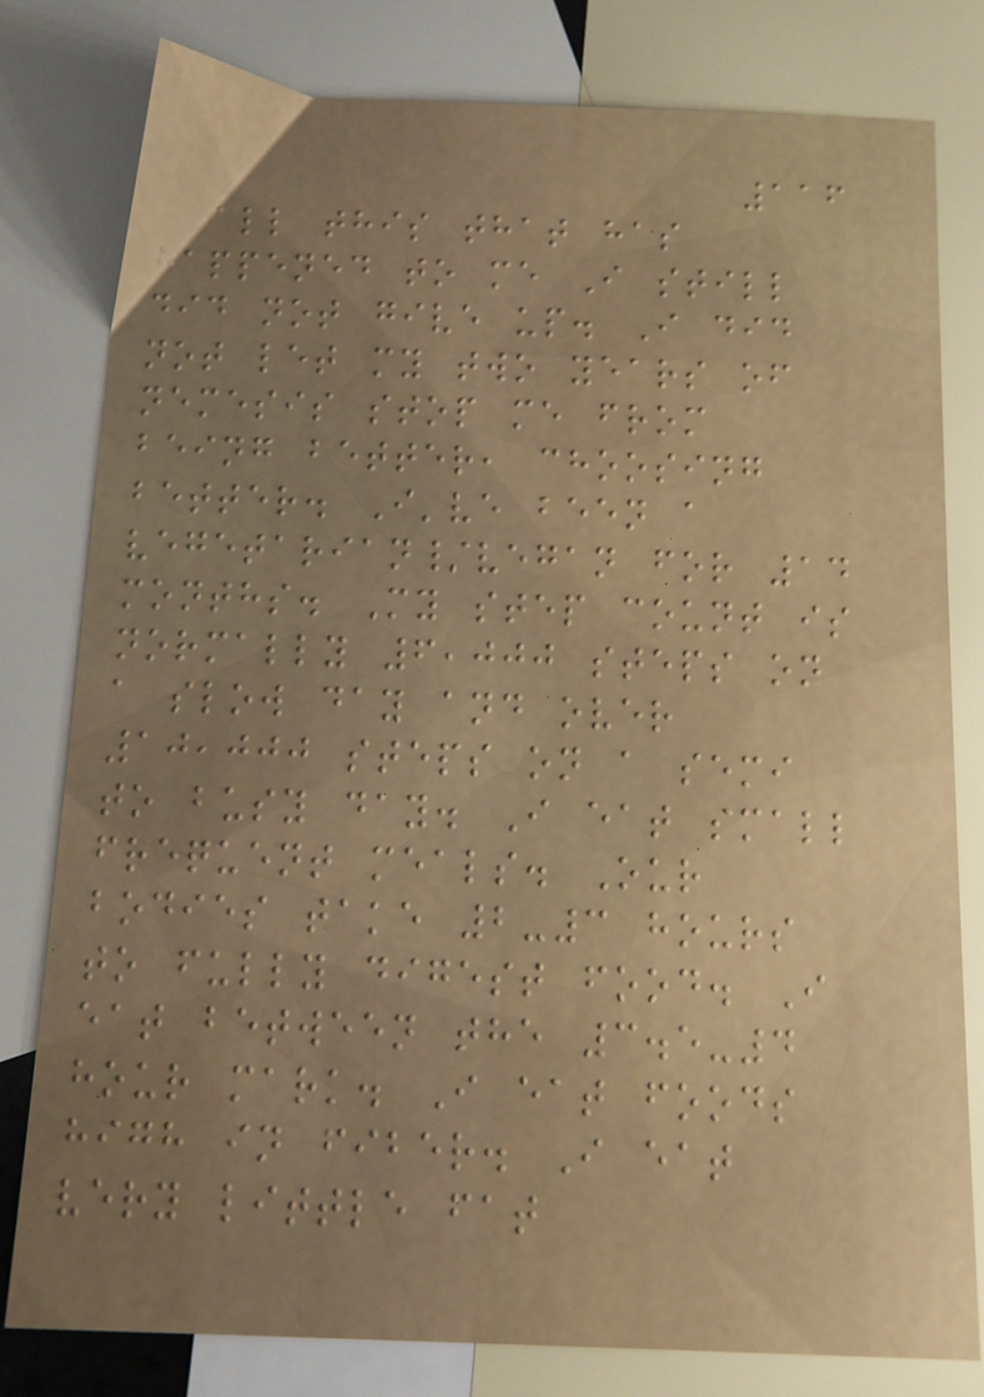116
all this that has
happened to me I still
did not give up. I did
not let my two years of
nemesis stop me from
being better, choosing
better. I've been a
vegetarian/vegan for 14
months. My step count is
normally 6,000 steps on
a slow day and over
10,000 steps on a semi
to busy day. I eat small
frequent meals. Our
bodies take 2-3 hours
to fully digest food. I
eat between the 3.5-4
hour mark. I eat foods
high in fiber. I eat
very little fat
